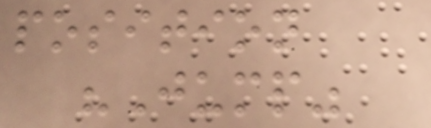position
"Jump"
